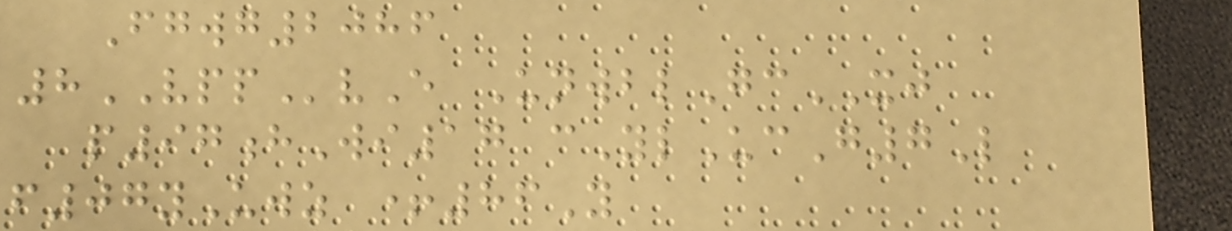Fgwg2086
8VPPvE UnwblGcXJ
p97hWi17 cYlUcG7L
f07yUwz +86Y
